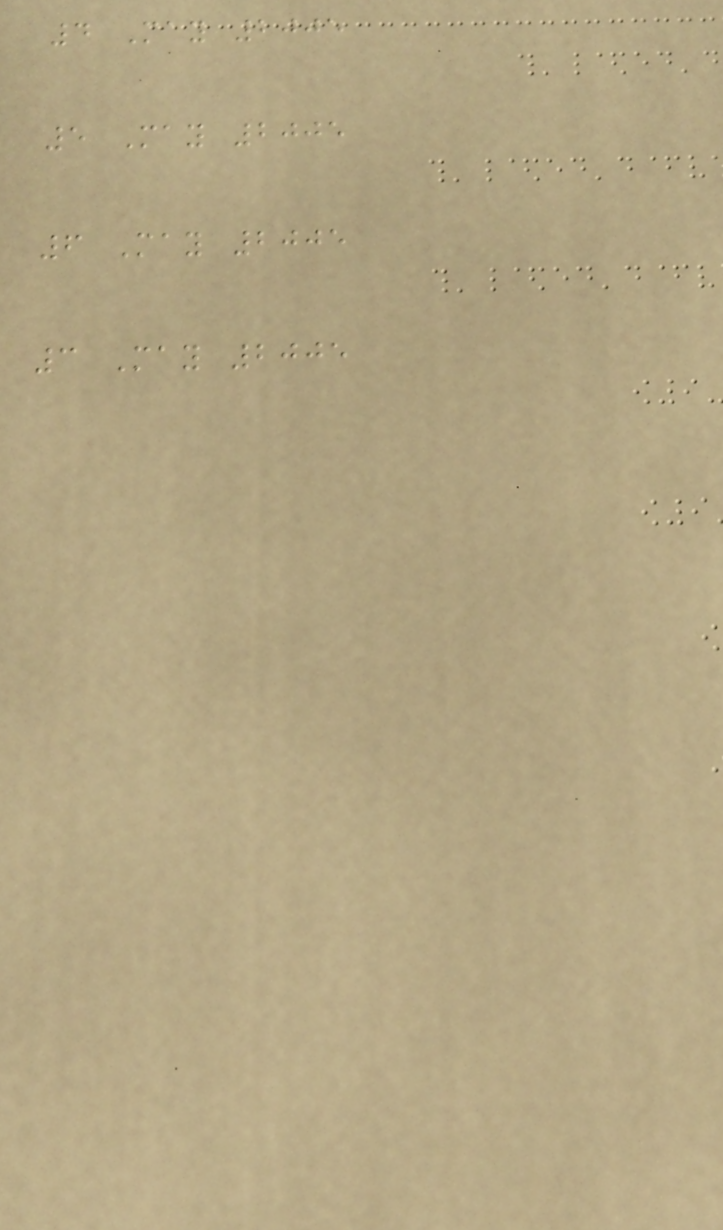4 May 2005
5 May 2005
6 May 2005
3 May 2005
